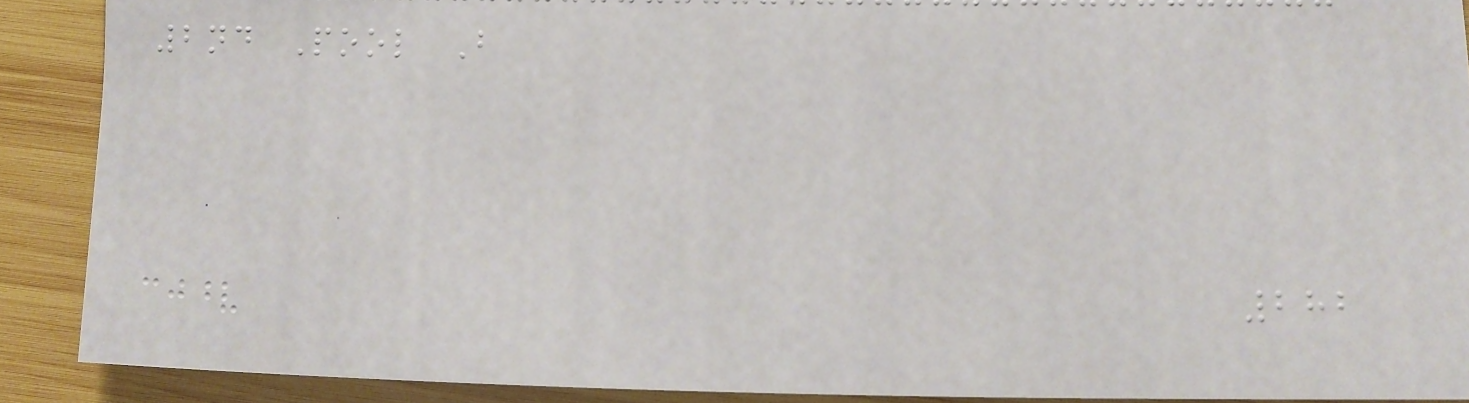2nd Pool B
282
